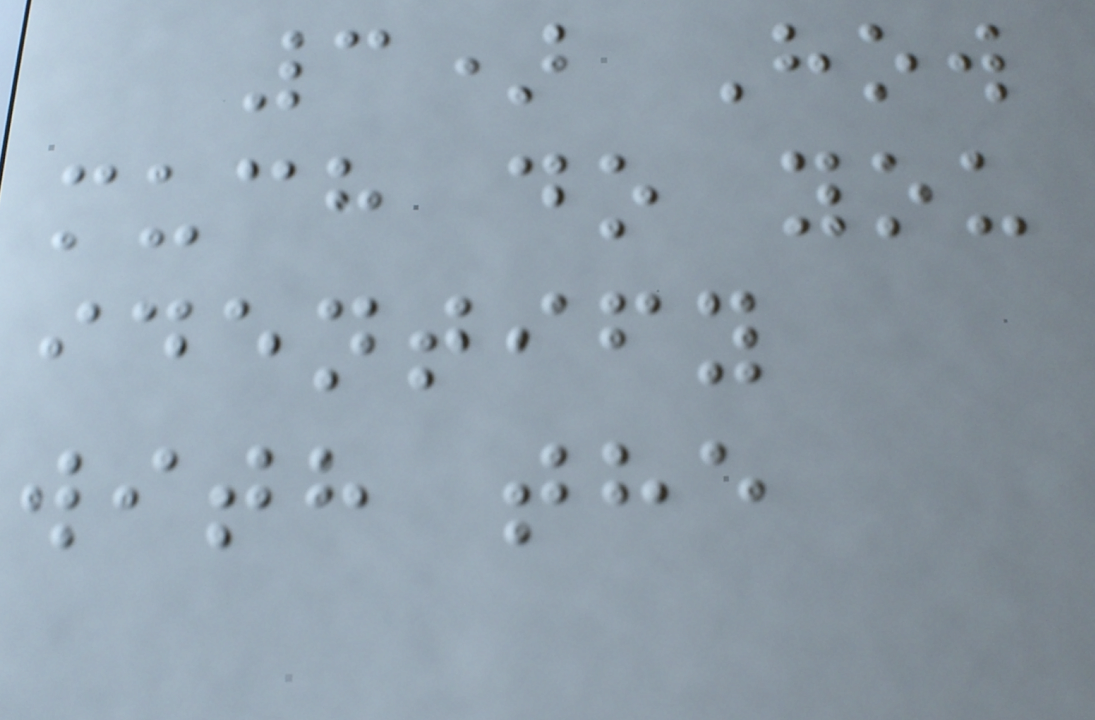3) How
much do you
identify
with the
